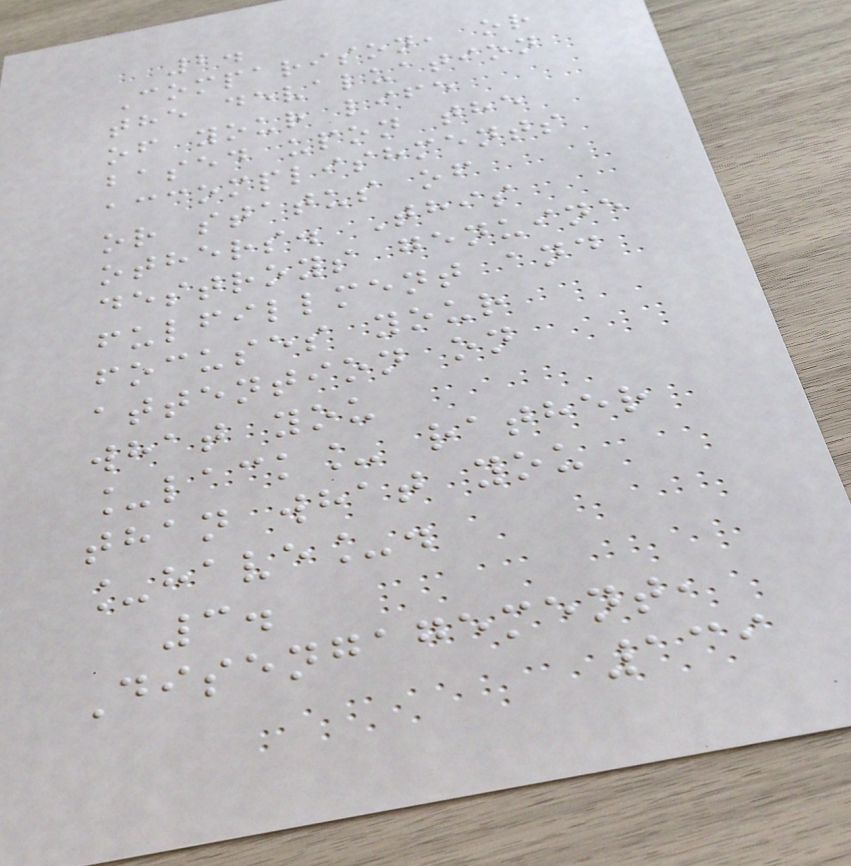2.
Comparison, or
the devaluation
of your life
based upon the
accomplishments
or status of
others. This
destroys genuine
fulfillment and
focuses your
attention on
what you
_lack_ rather
than what you
_have_.
3.
Disengagement,
139
